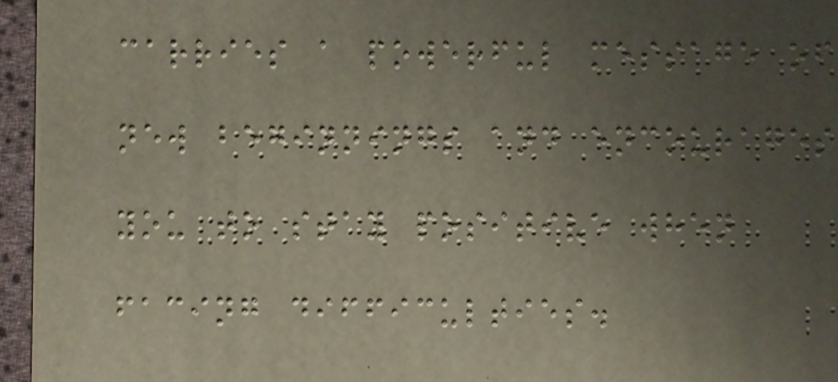carries a powerful message of
new beginnings and encourages
you to stay positive when
facing difficulties.
